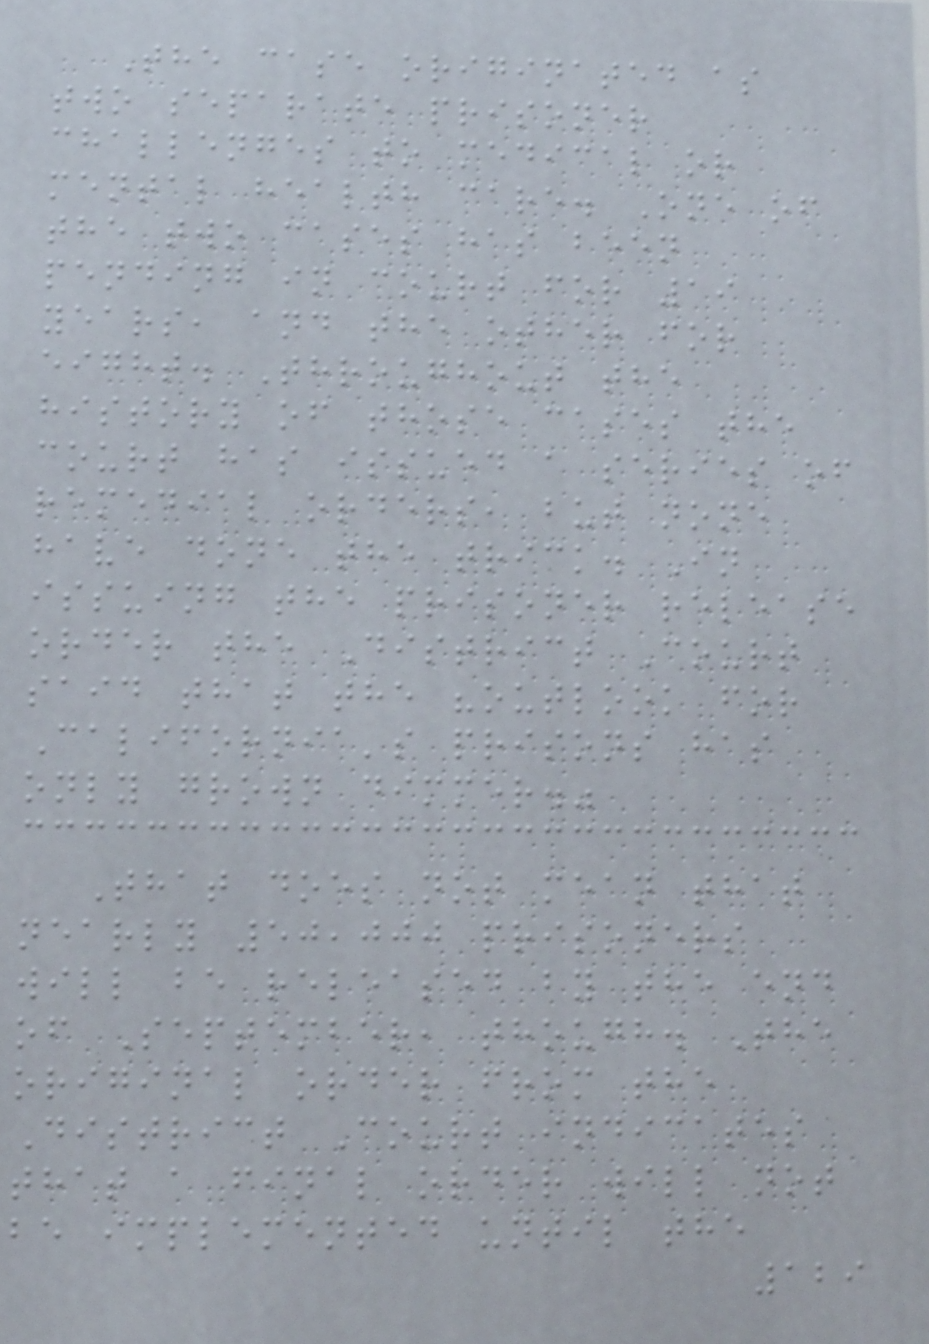The case originated as
two separate prisoner
challenges to medical or
mental health care. One of
the two cases has been
pending in court for 19
years, and the other for
eight. Throughout the
history of those cases the
court has issued a series of
remedial orders, but none
have done the trick. In
issuing the prisoner release
order the District Court
said that the "outlook for
California's prisons has
only grown dimmer."
That does not mean that
nearly 50,000 prisoners
will be released by the end
of September, though. The
original order from the
District Court indicates
that a final order will not
be implemented until the
129
